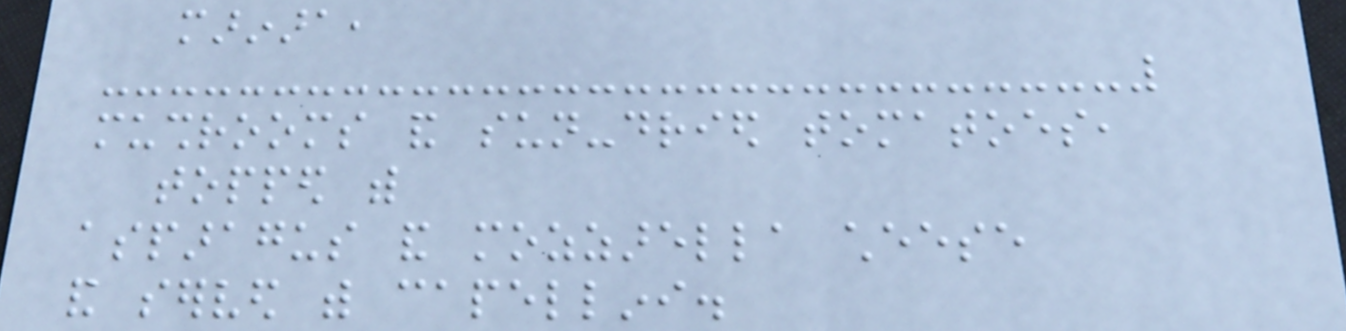marinara,
mushrooms and sun-dried tomatoes,
topped with
asparagus and mozzarella cheese
and served with capellini.
